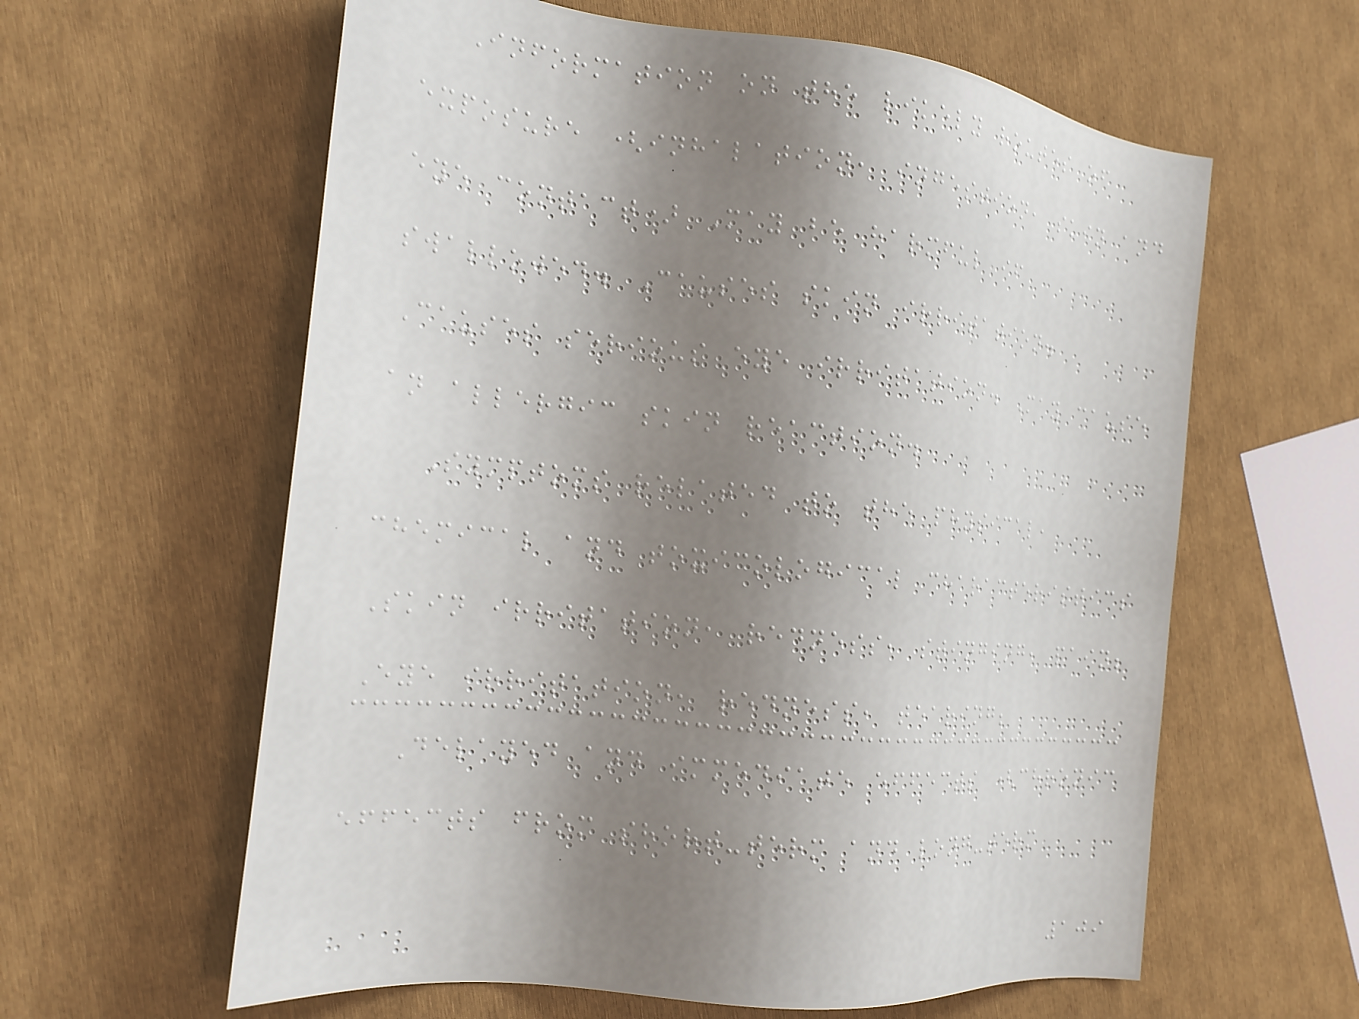Information on the likely routes of
exposure (inhalation, ingestion, skin and
eye contact) May be harmful if
swallowed. Causes skin irritation.
Causes serious eye irritation. May cause
an allergic skin reaction.
Symptoms related to the physical,
chemical and toxicological characteristics
Skin irritation, redness, stinging, pain;
Eye irritation, redness, tearing;
Delayed and immediate effects (chronic
effects from short-term and long-term
109
